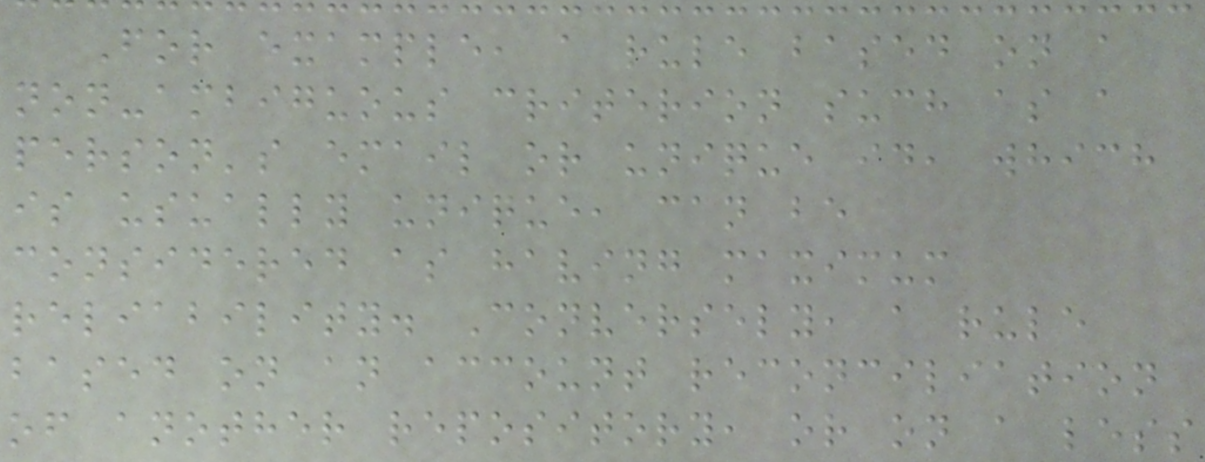For example, a rule based on a
non-ambiguous criterion such as a
person's email or unique id, which
is usually unique, can be
considered as having maximum
reliability. Conversely, a rule
based on an account reconciliation
of another repository, or on a less
